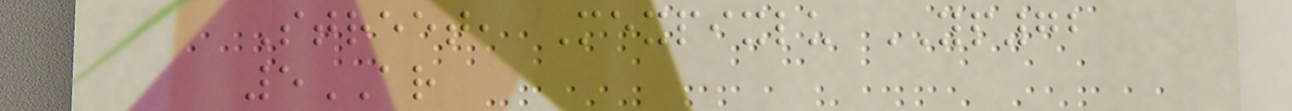Street, Mexpixlu YP72
5AR
